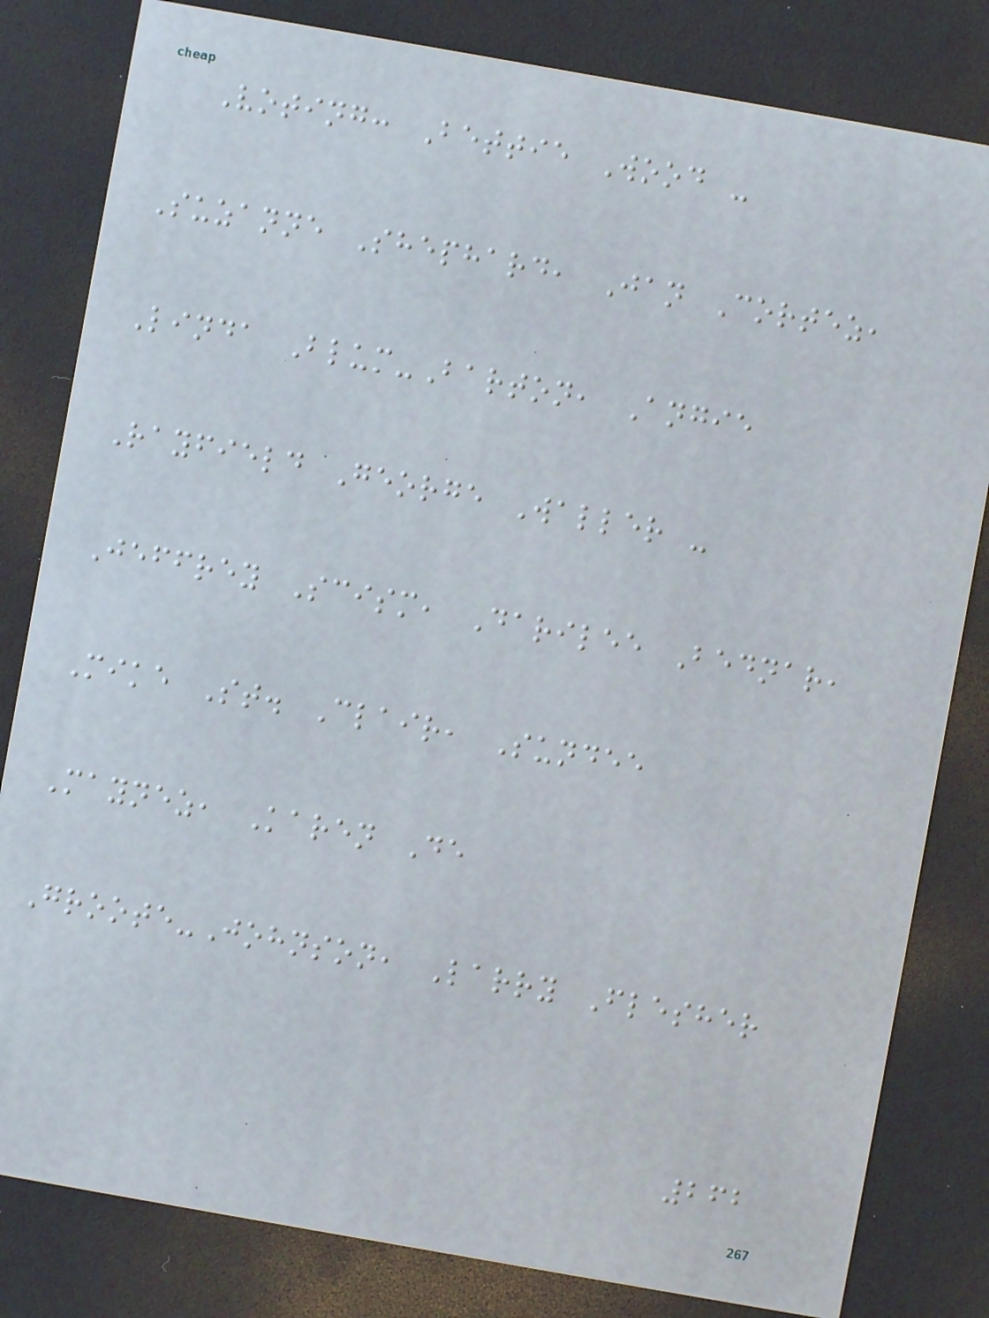Voting: Bettie Wood -
Suzanne Shephard, Jan Cortez,
Linda Blum-Barton, Angie
Rayfield George Waller -
Jeffrey Scism, Darilee Bednar,
Mike St. Clair, Sundee
Maynez, Karen De
Groote-Johnson, Larry Flesher
262
